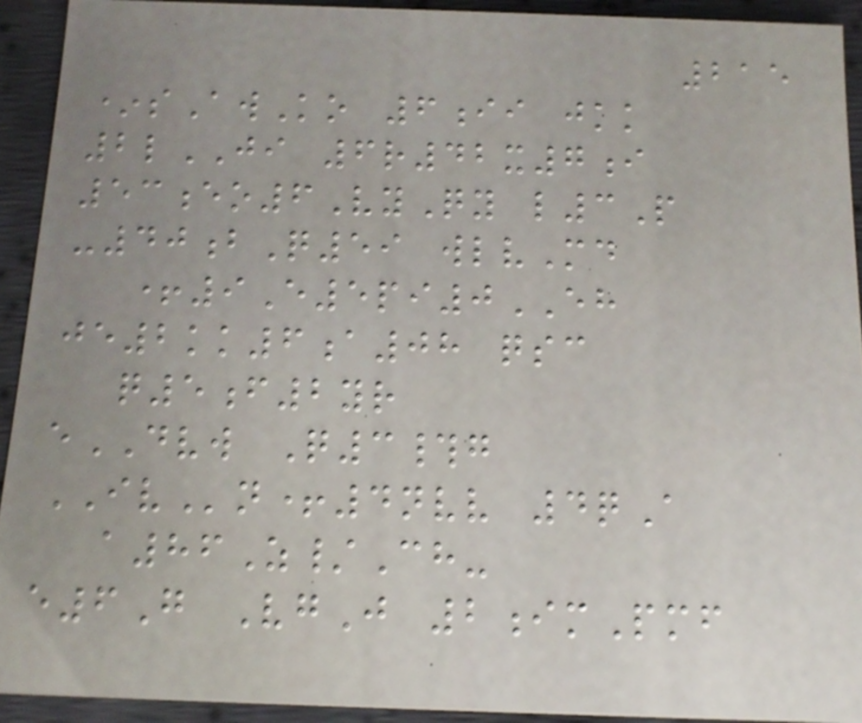215
*sAwKo 6ii jkk
2lJI 6r42x7i
53eo6VyQy l3P
-40bQ59 wlvMd
+9E5pi0EH
je2kk6a08 qsc
q5f2yr
eDVW Q3#g
IVn+4nvv 4qA
a86Z/Ch-
e6G VgJ 2imPmf
